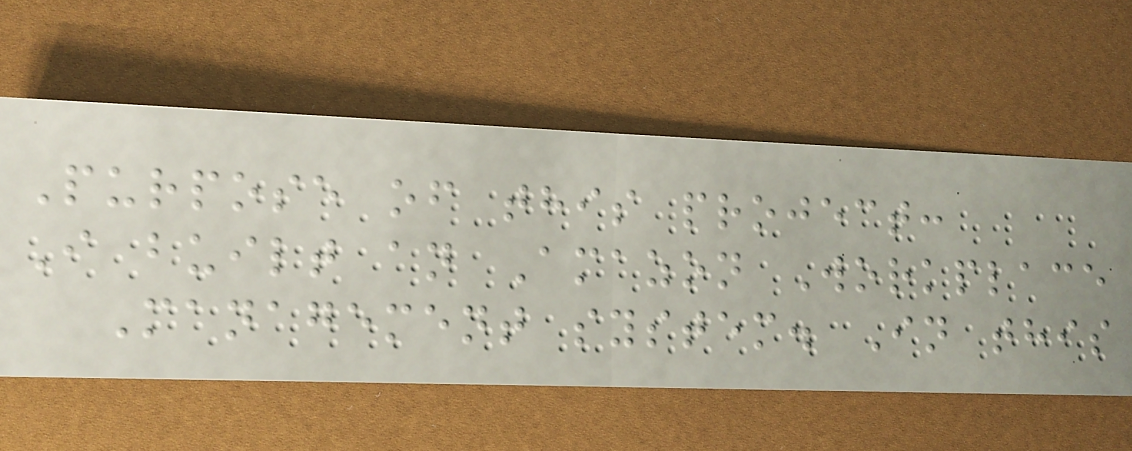Purpose of this project:
I built an Amazon Workplace
Management system. In this
